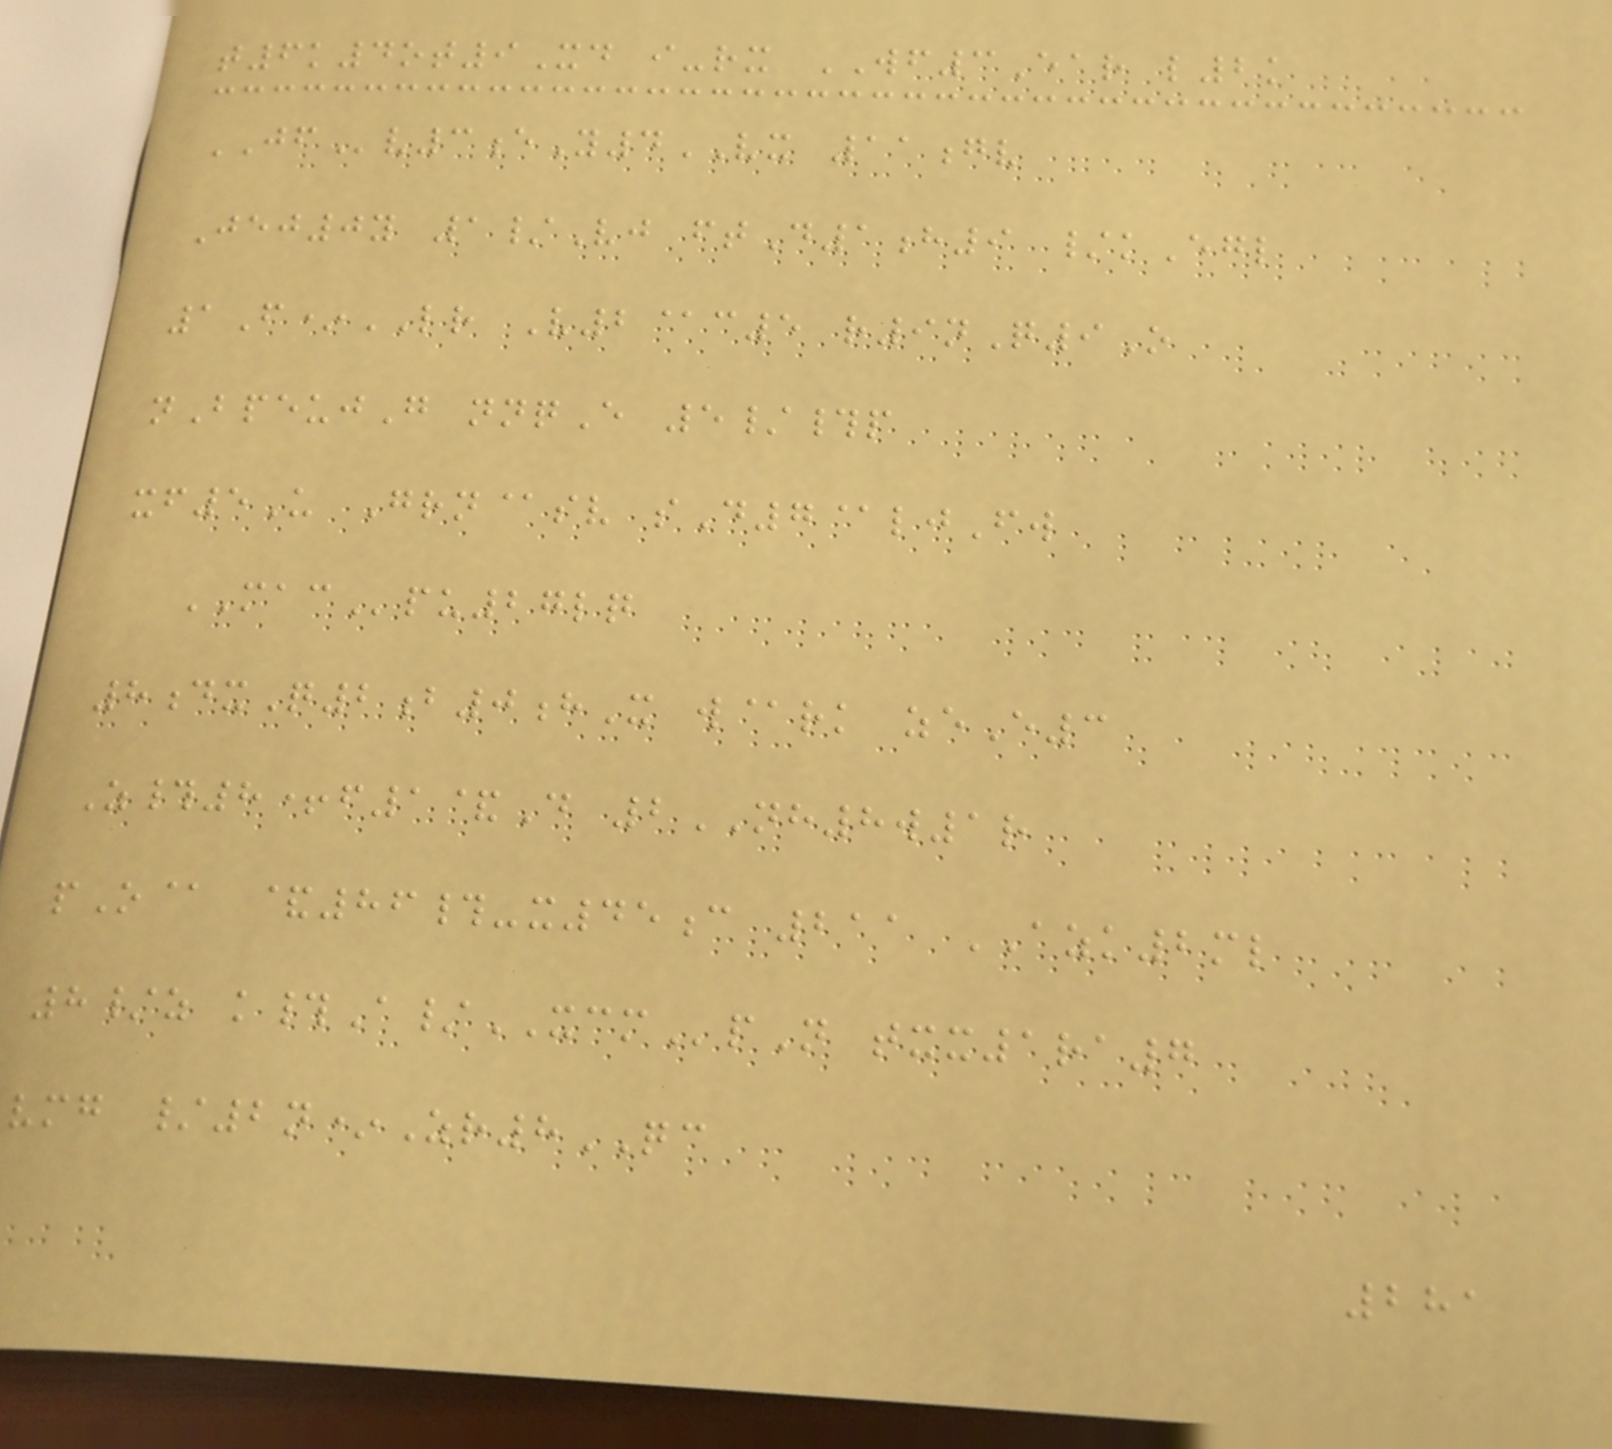t6k4ot9Xd i-rx WF3Ear l2k
JFv3eY4VX 11gv
Jej0y 1/Vj ftD1h9 /kEgl
1F*LR V2@c5 r9nQ9O
nBpeujG nnqE 5/#p
xf5U Grn@sv sD7@ljFw
MACpu27lq
8dxQ2b0hX w@rk zeE3
Z#8+f1&D 2NH8w1r
pO@ &86#-x45c 211 AZK2ml
8/z k#A/XCMpN txx1ra7
vmg /2n*Zr8QC
281
